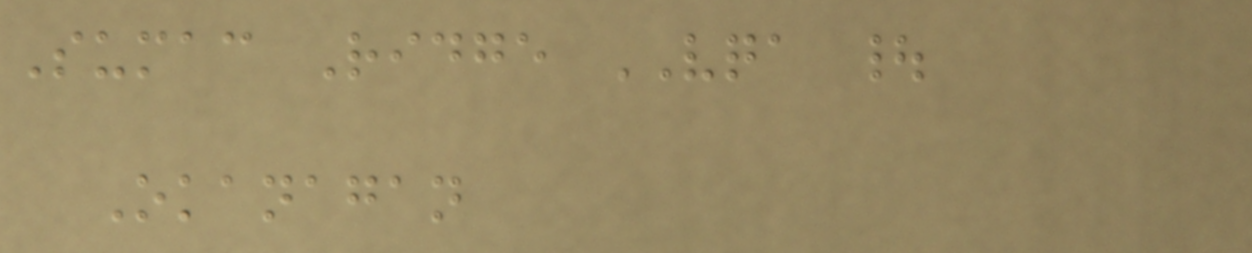Sumac Ridge VQA |
Okanagan
